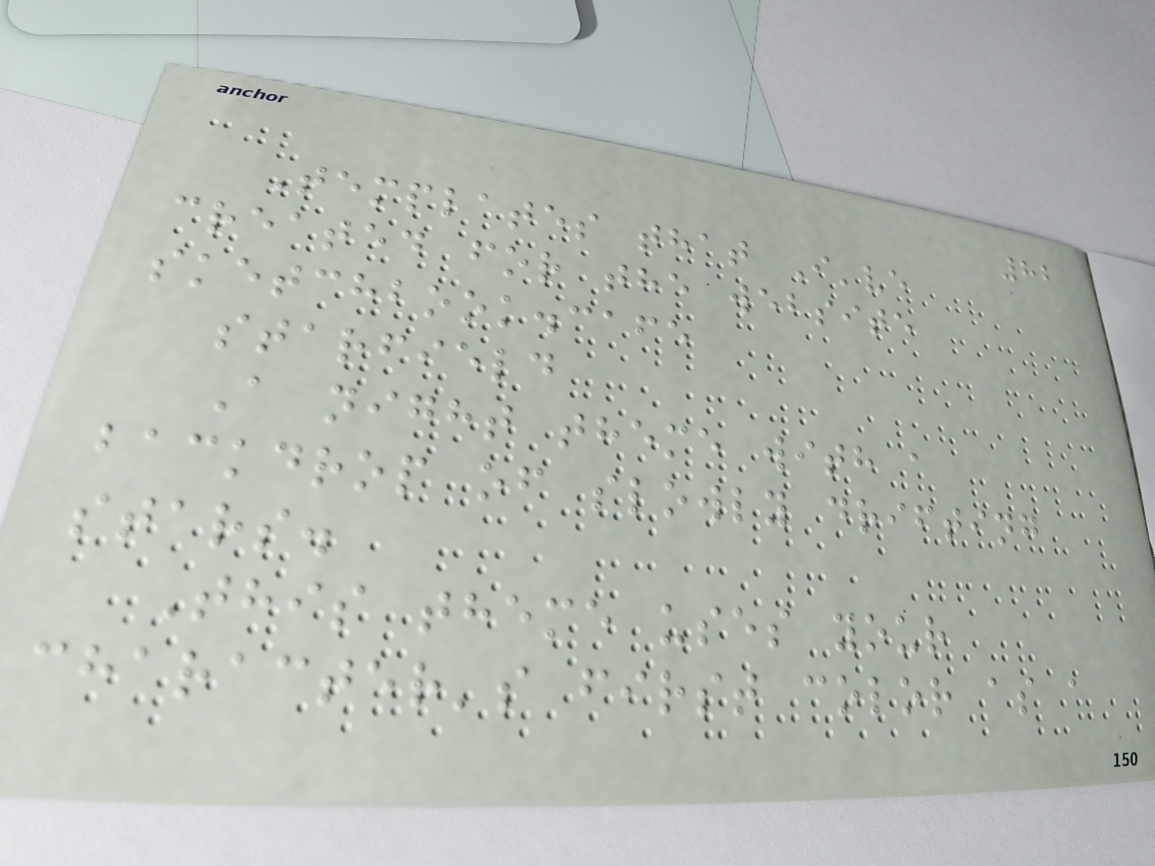82
Templates that I've
created for the website
sketchbook.cafe
starfield
A night theme with a
backdrop of slowly drifting
stars.
This theme uses your
character's first color as a
